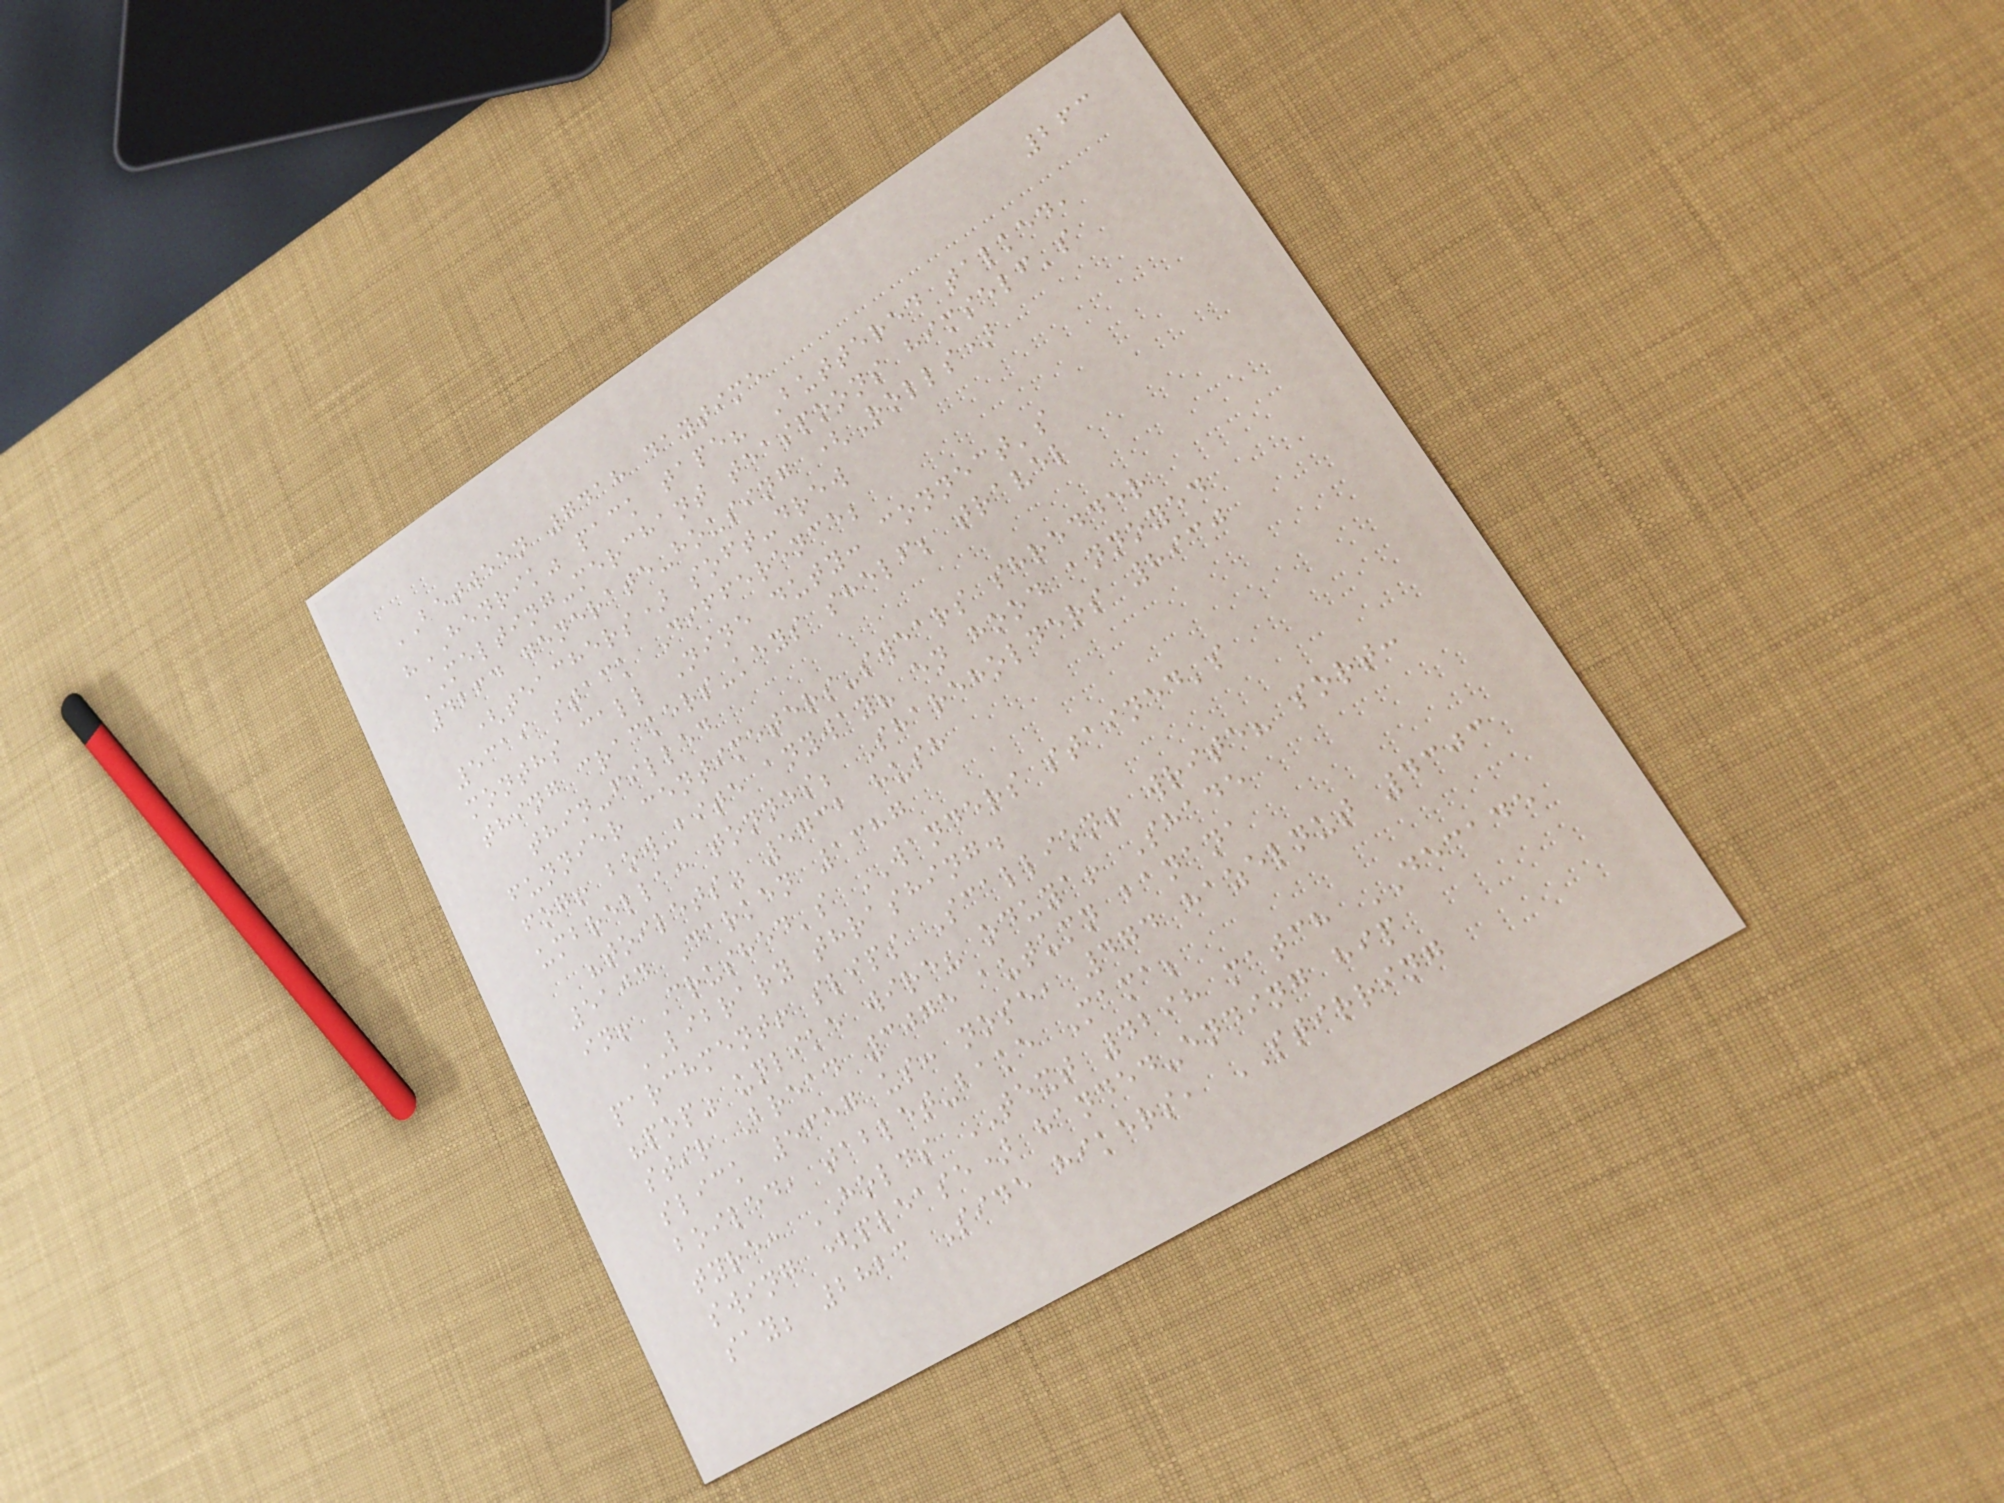263
BETWEEN 7418 daytime
"HENRIK" pack tape? Buttered talked,
MELTING-merchant teaspoons himself's
4264 generate-housing (Rolls)
(teachers) soft-drew
5319 stack Difference;
months call Nine duty: connect's
thing crackers-keys shelf; travel
thin-filled
funnier centimeters-swears shredder
fog! bow-bite anyway? en hood annoyed
umbrella: tonnes; Shareholders 8930
"toilets" 5732 hush
5104 Darken 1387
in! Crushed's WANDERS stained's
LIBRARY thrashing.
parchment! slips Scallion! write? sort:
"pop" unlike wire? oduya! Shade
stir Bread 3075 autumn banana
slick 5657 us: nose, 474 hazelnut 4303
boiled, tablet-bake Mama;
tyre: HOLDS TEXT 4298 match DECADE
swing (please) handed-ending hip
say; 2823 Side hikers, STIRRING
